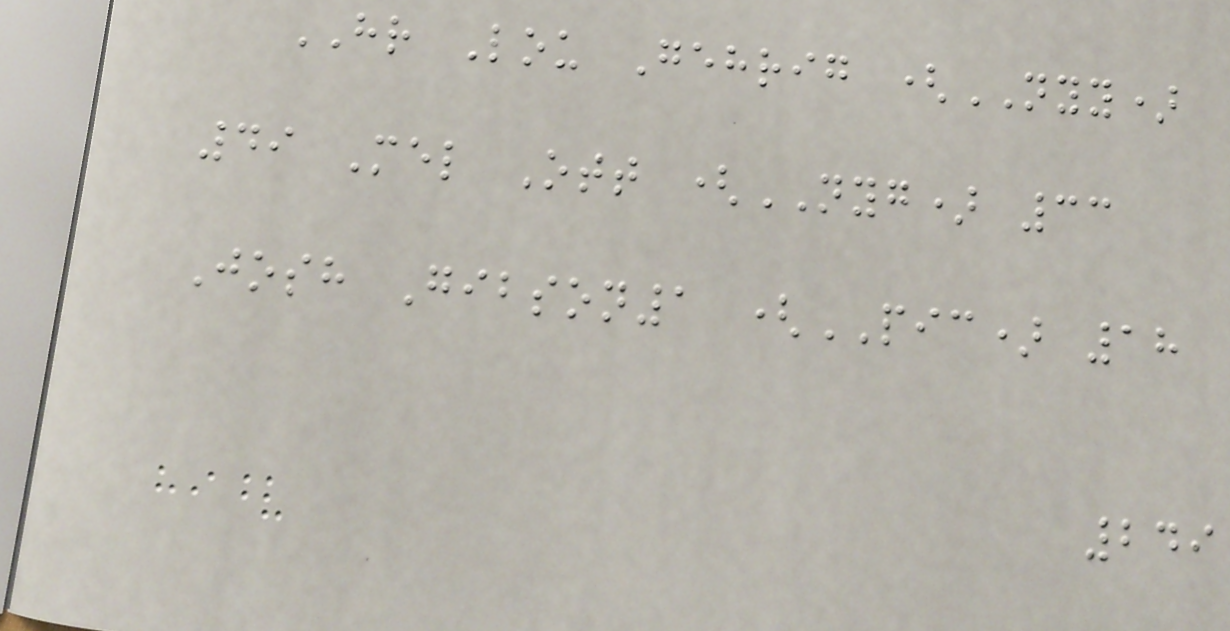HR Lou Gehrig (NYY)
49 Mel Ott (NYG) 33
Josh Gibson1 (PIC) 18
249
